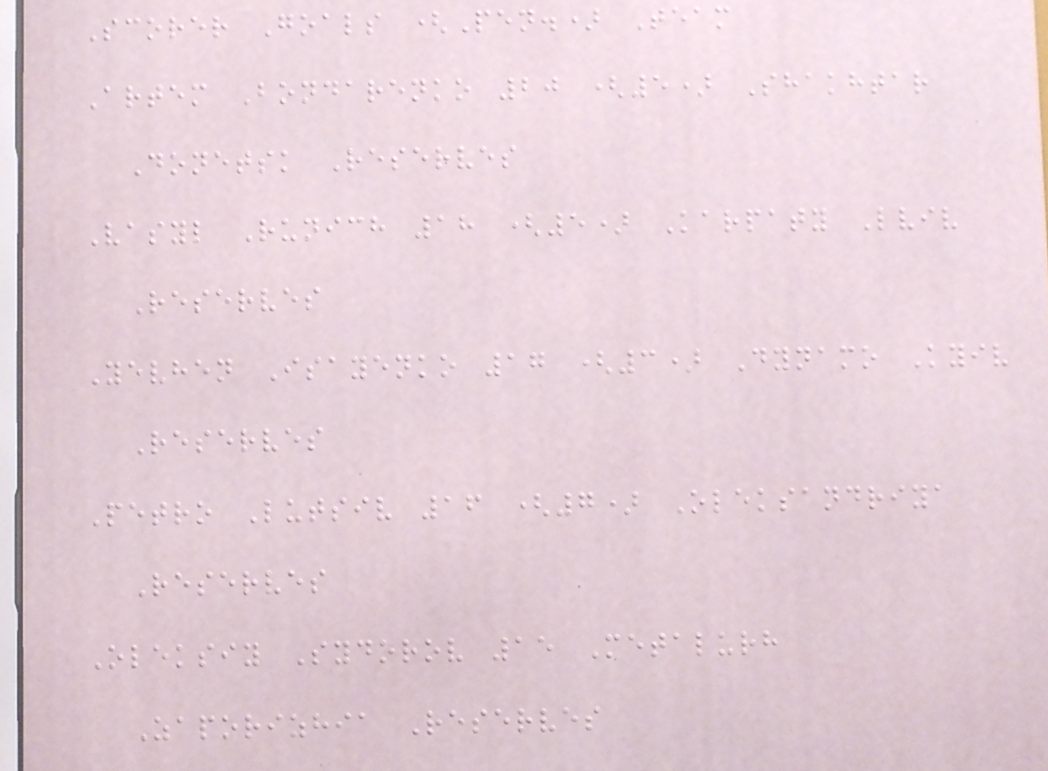Scorer Goals (Pen.) Team
Artem Bondarenko 20 (5) Shakhtar
Donetsk Reserves
Vasyl Runich 18 (5) Karpaty Lviv
Reserves
Yevhen Isayenko 17 (3) Dynamo Kyiv
Reserves
Petro Lutsiv 16 (7) Oleksandriya
Reserves
Oleksiy Sydorov 15 Metalurh
Zaporizhia Reserves
